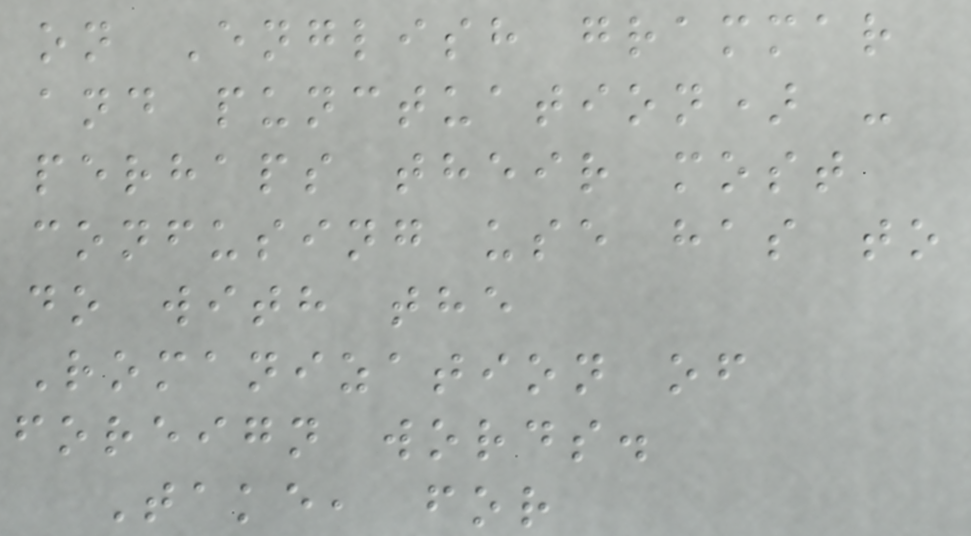on English grammar
and punctuation) -
perhaps their most
confusing use has to
do with the
Romanization of
foreign words.
Take, for
